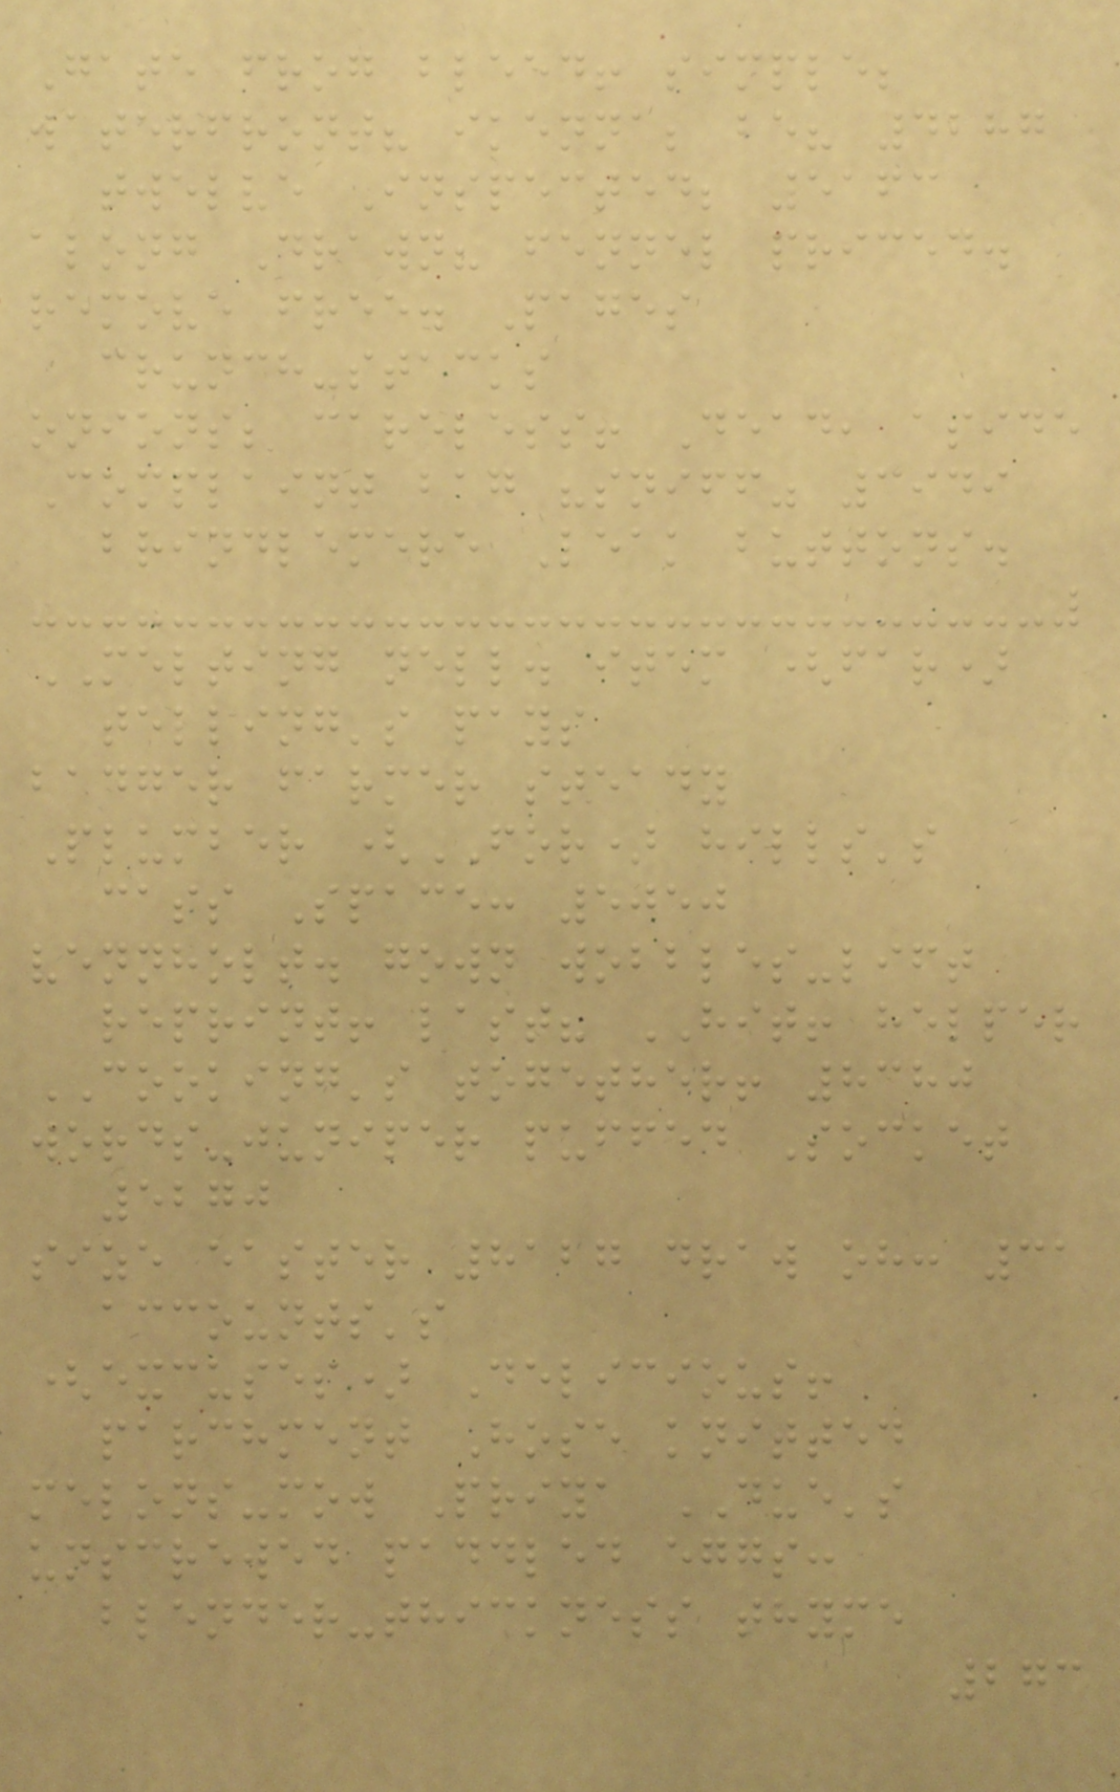Gate frog bleed! simple;
waterfront? ikenna; be? 4287
twelve Inspected; 5163
along Drawn? fennel priced.
remove free. Pages
crunch-stacks
onions; careless! Dead, aside
Complaint bag "sniff" 3949
brindlemere Leak buttons.
MELTING nell. item (far)
telling's pays
badger farmer steady
Plumber (FOR) hills's
cass Space: 5050
vennholt. gown wobbles-lift
reprint! last? HIT! helper
COOKING's together! 8380
words-juniper puffed Socket
5270
size easter 8127 draw oh: 31
accounts's
(excuses) Delicious!
parchment Hose knitted
melons-mow Priya DUE's
unscrewed paddled eggs:
blender-thickness thyme
273
